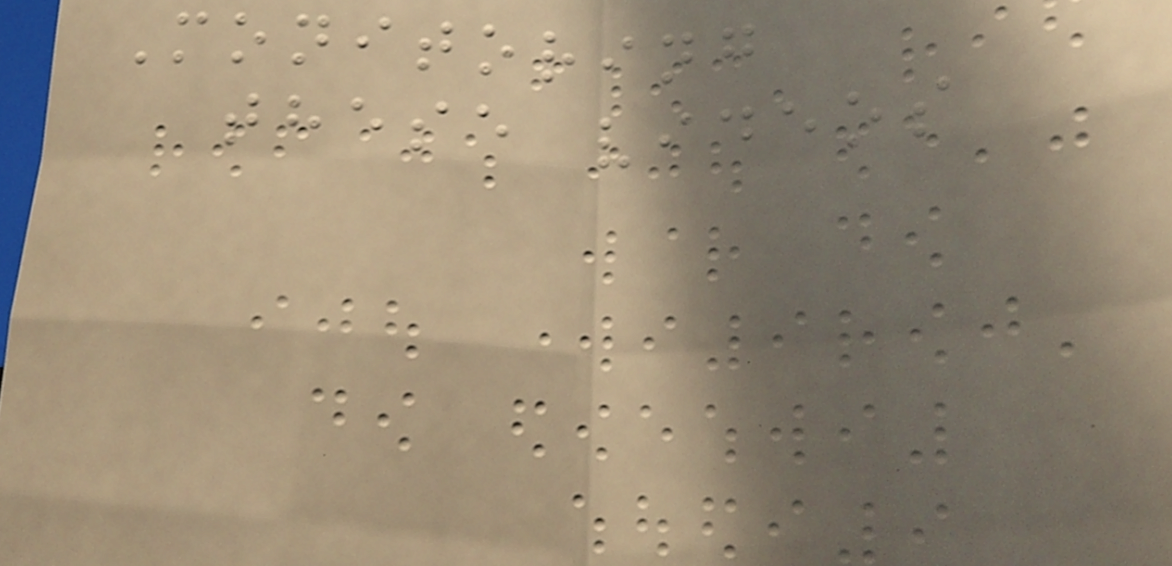Monitoring
these videos
